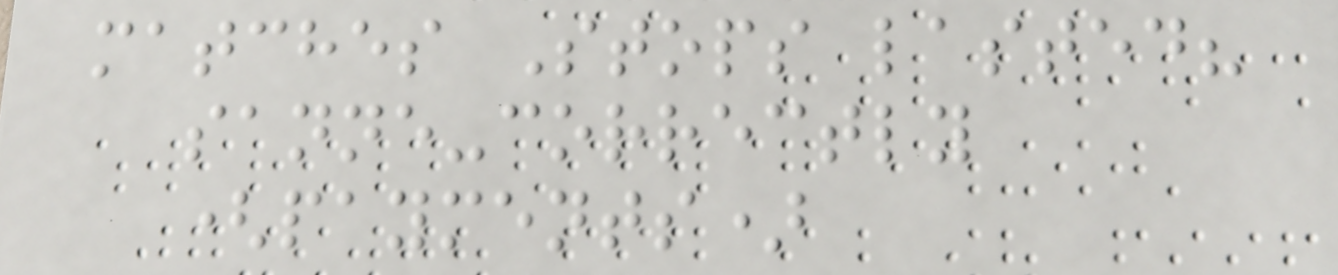matches Stops lasted?
sanne-correctly
(payments)
